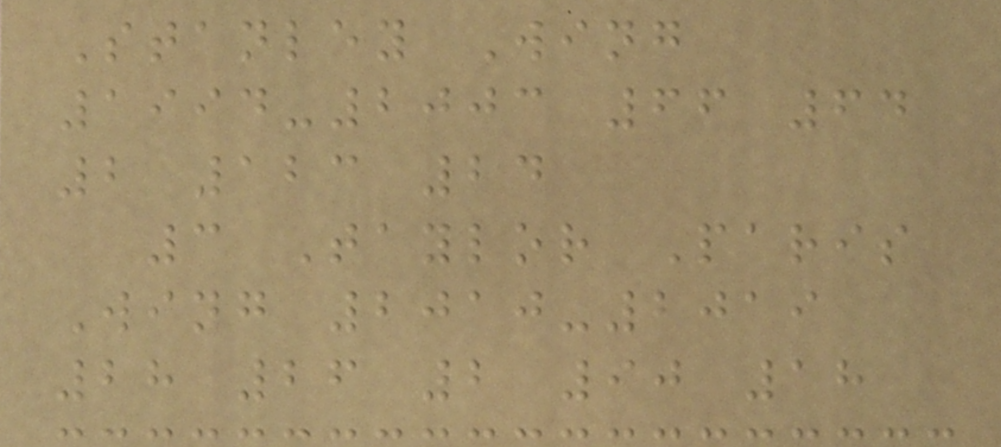Stanley Wing
1994-2003 66 64
2 123 24
3 Taylor Paris
Wing 2010-2019
28 26 2 90 18
